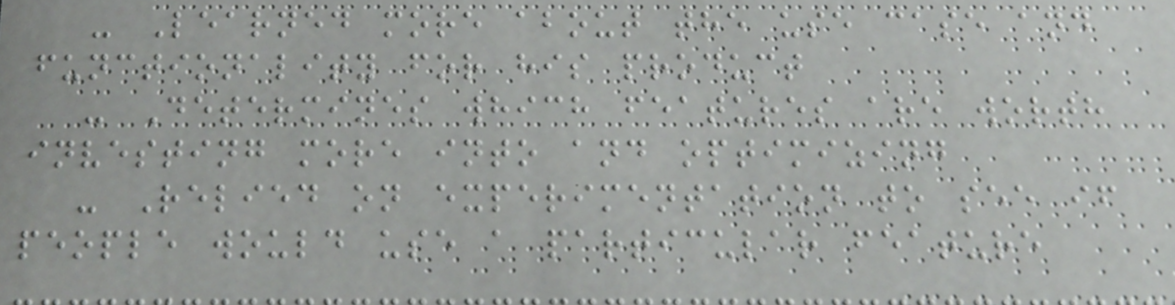- Learned more about the use case and
functionality for his product
- Determines which features are worth
investing more into and optimizing
- Relied on experimentation to see if
people would use a particular feature
